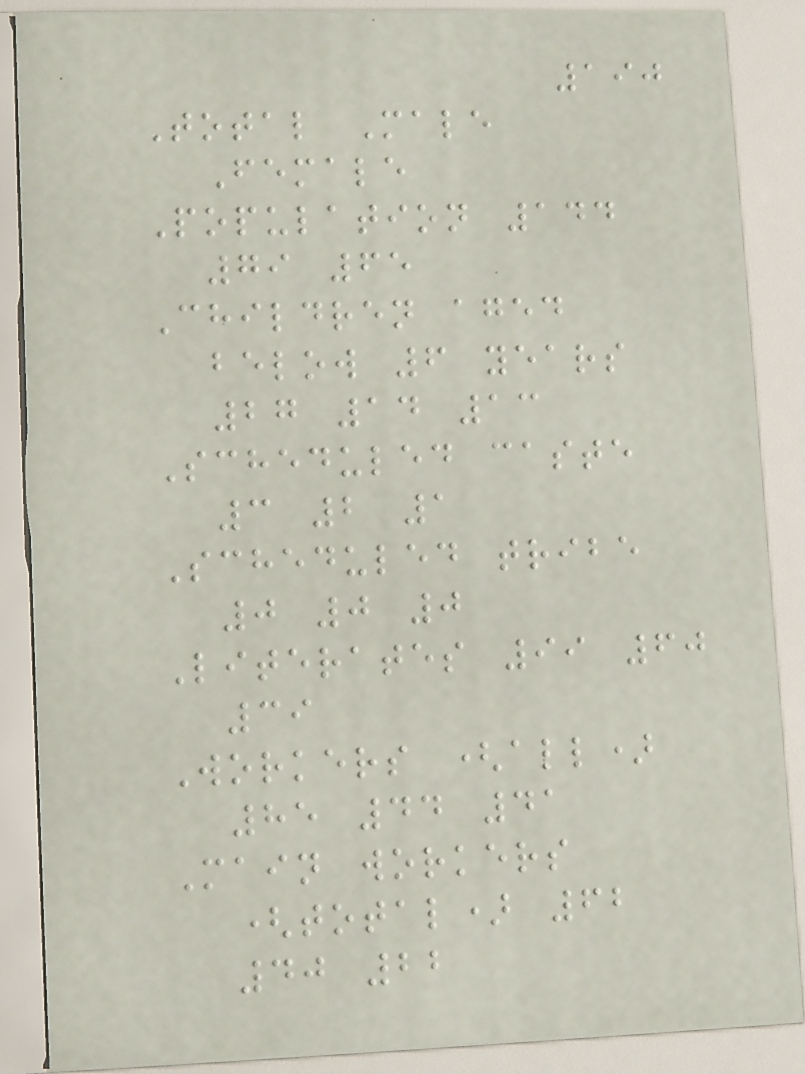190
Total Male
Female
Population 144
79 65
Children aged
below 6 years
27 14 13
Scheduled caste
3 2 1
Scheduled tribe
0 0 0
Literates 99 60
39
Workers (all)
85 44 41
Main workers
(total) 62
40 22
